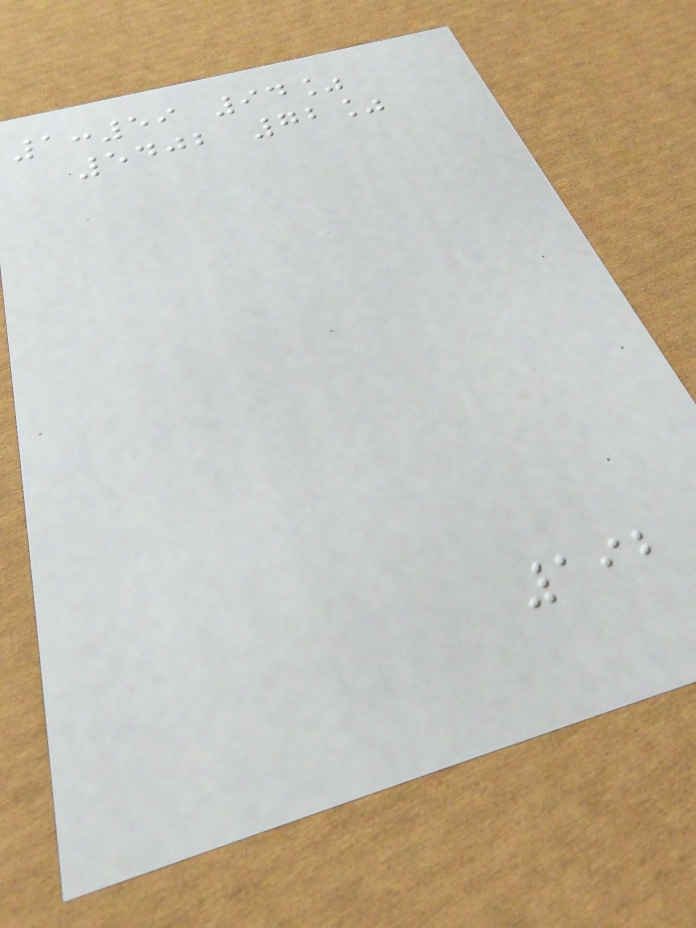1:59 94%
5402 72%
192
